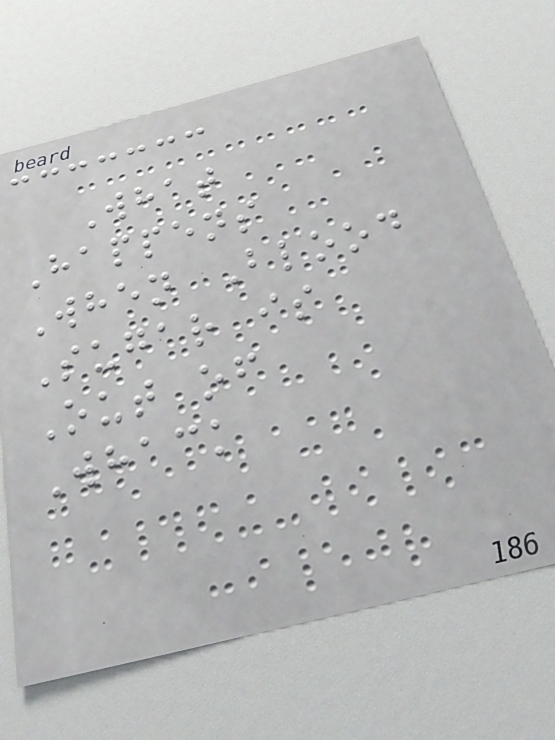What
Happens
When Blood
Sugar is
Out of
Whack
